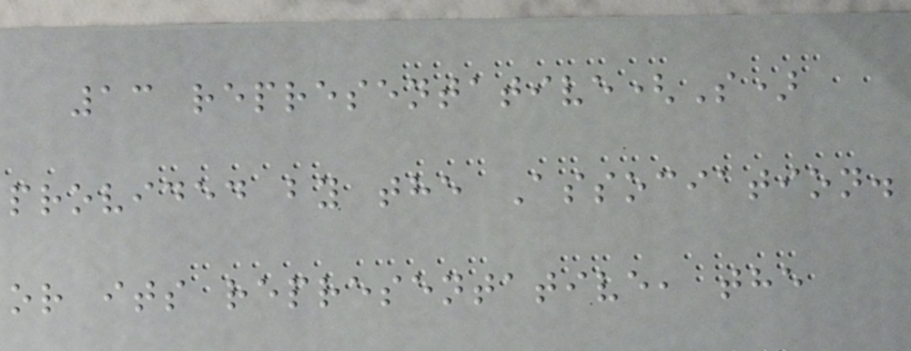13 representative(S)
provided by the Association.
or its representative, the
